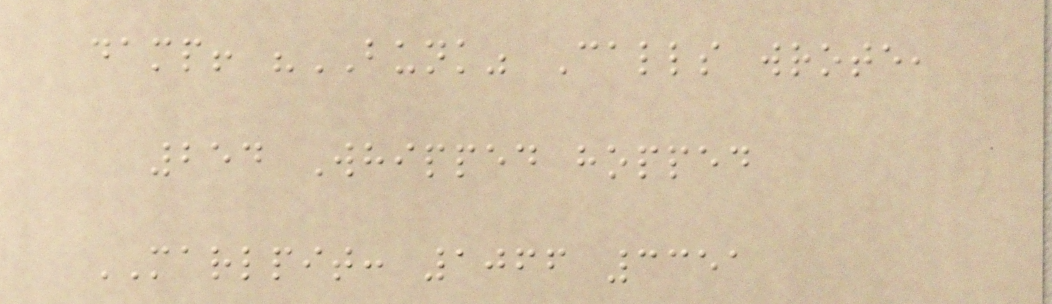damp! "BUNK" Calls wrote,
254 Whipped hopped
MARLPIT: 1066 3351
